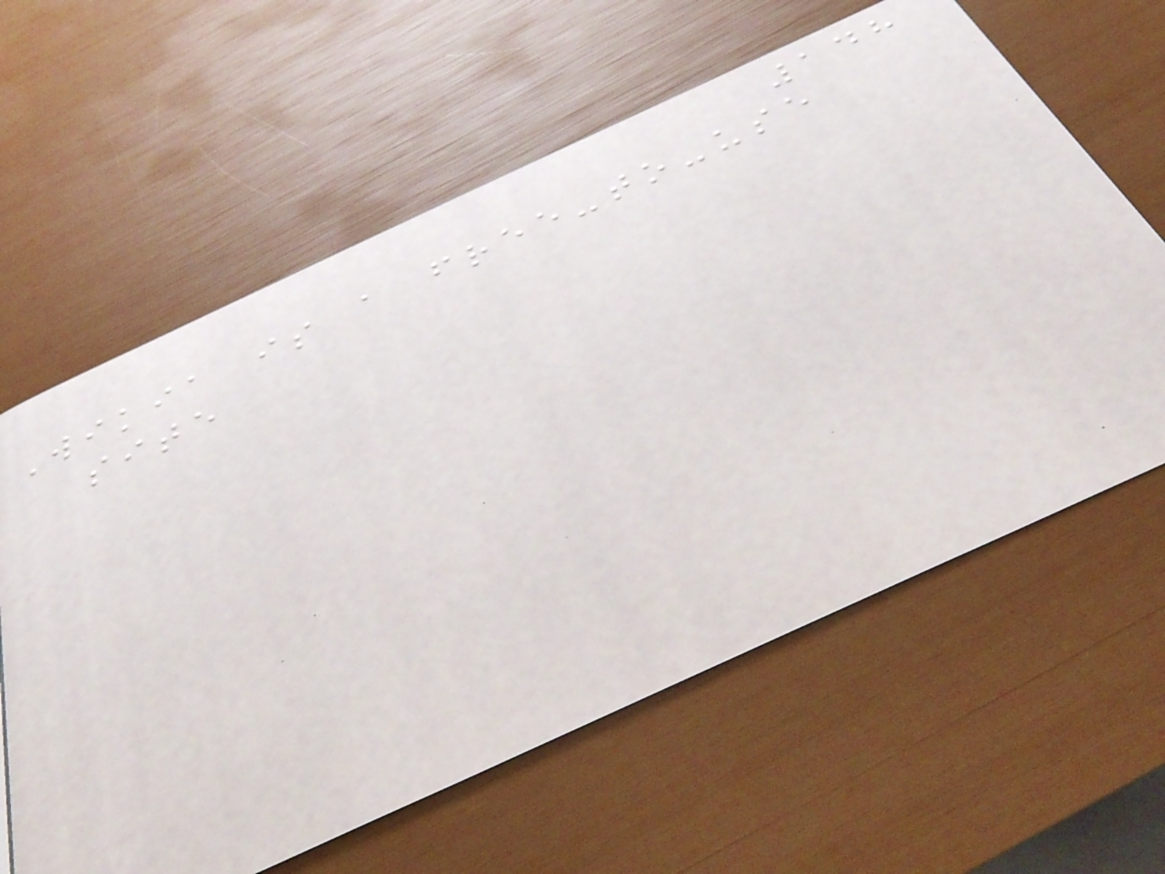148
Wikia is a free-to-use
site
